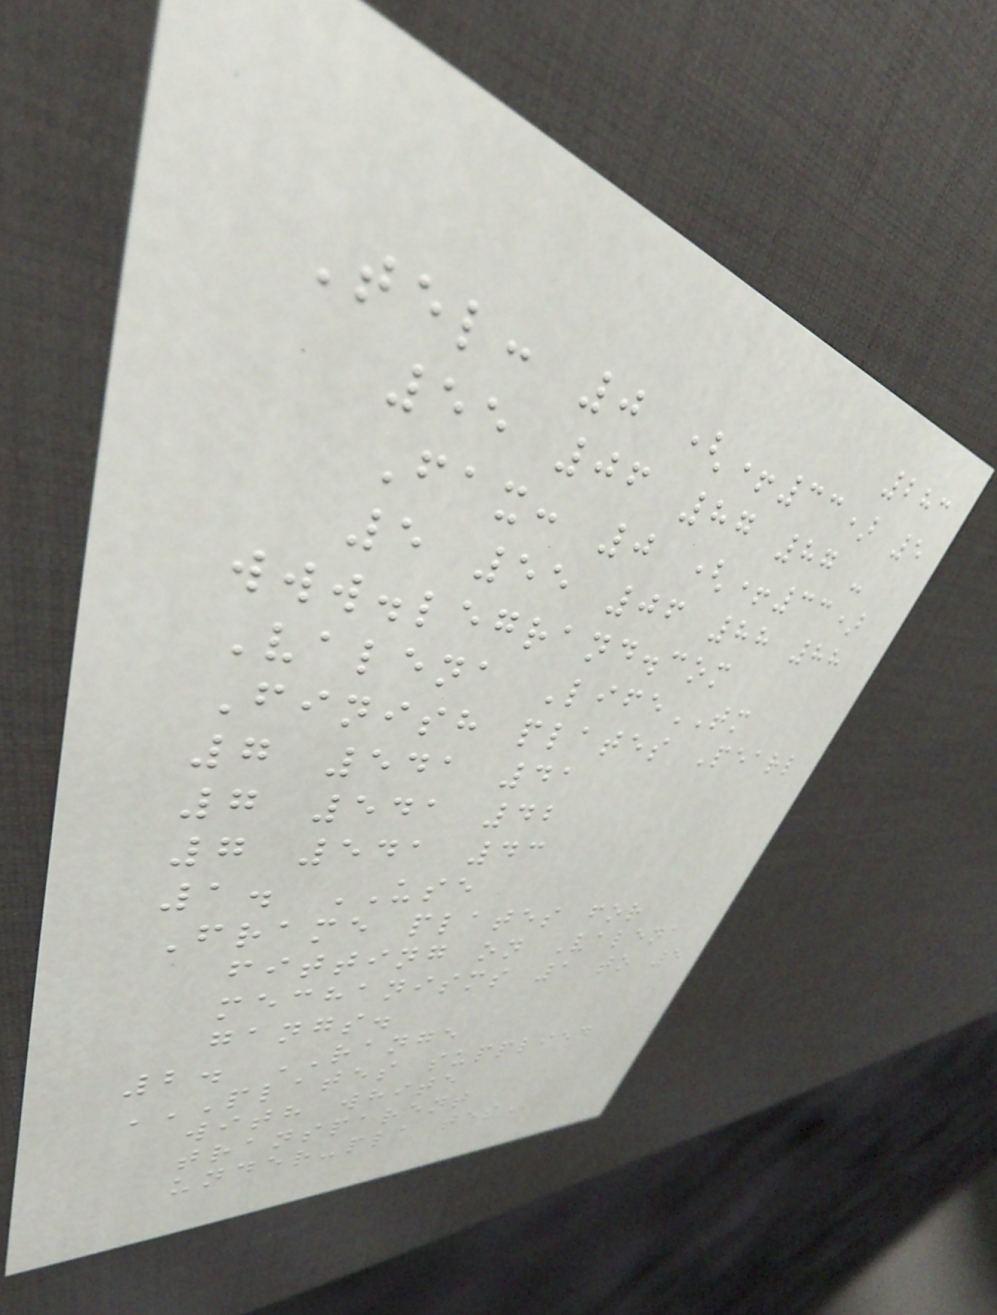283
Tel: 0 (+33) 5
55 06 87 87 -
Fax: 0 (+33)
5 55 06 88 88
www.legrand.com
Valena LifeTM
Finish plates Pearl
7 541 41
7 541 42
7 541 43
1. USE
Frame plates for
fitting on Valena
mechanisms 1 to 5
gangs.
2. RANGE
PLATES SUPPLIED
WITH WHITE
TRANSPARENT
UNDER-PLA TES
